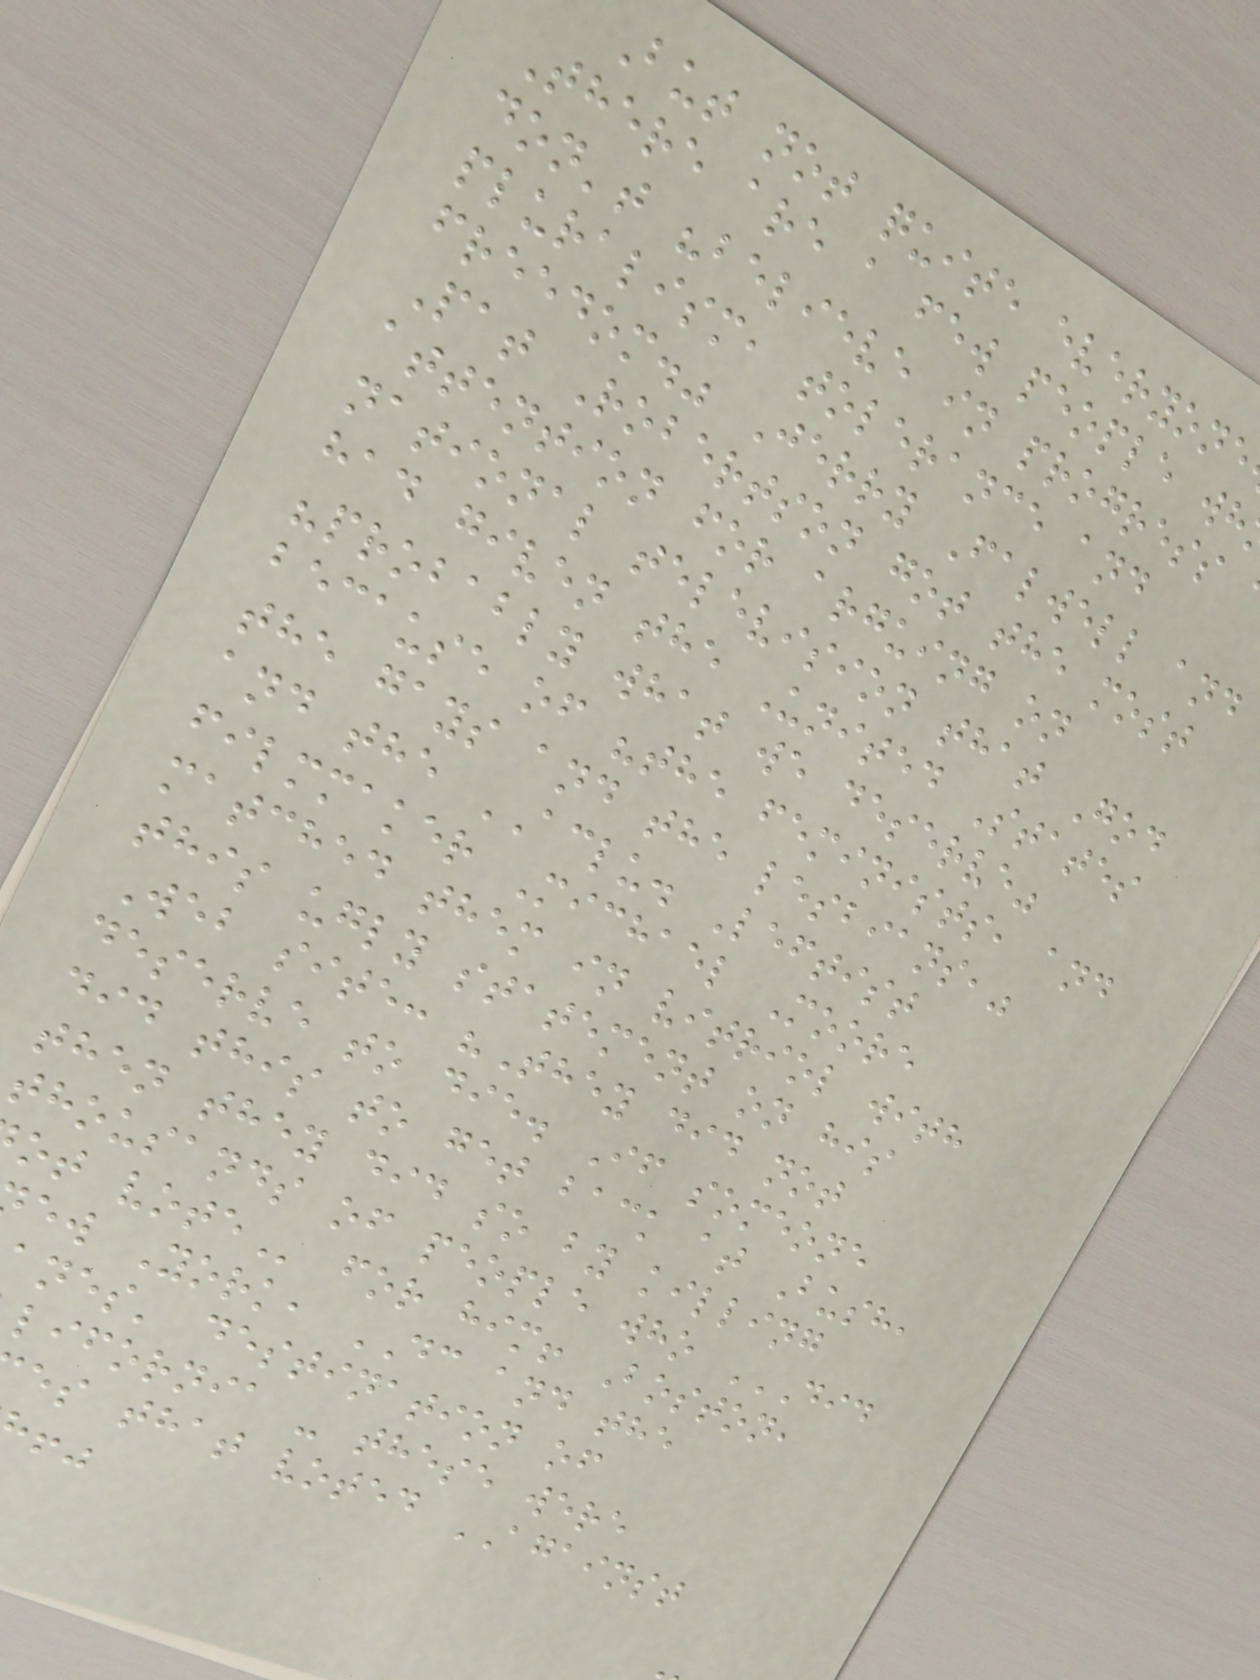But not quite everyone
There are a few people wh
don't "believe in progress
pluralism, tolerance and
freedom." Jerry Falwell and
Pat Robertson got the most
attention for arguing on
national television that God
had given the United States
"probably what we deserve"
because of "the feminists, and
the gays and the lesbians,"
and the ACLU. Leftist
filmmaker Michael Moore
matched them in vitriol with
this ugly statement on his
Web site: "They did not
deserve to die. If someone
did this to get back at Bush,
then they did so by killing
thousands of people who DID
ew York, DC and the
anes' destination of
lifornia - these were
es that voted AGAINST
